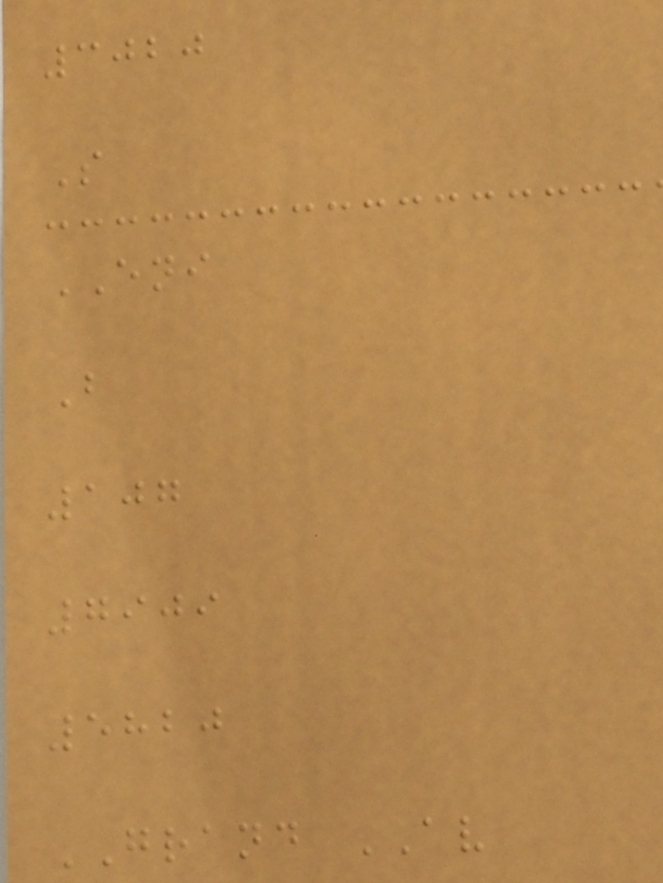3020
S
ENI
B
107
7909
5820
GRAND AV
